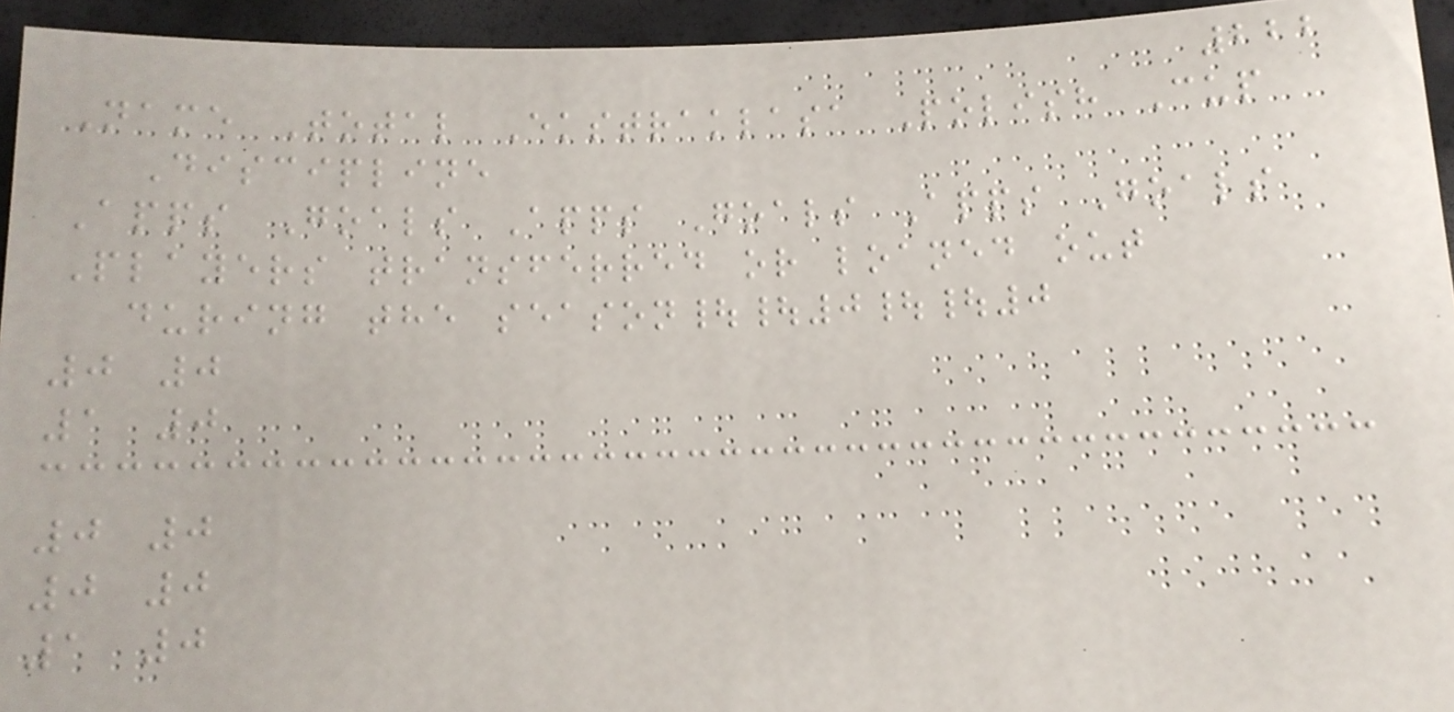222
Name Total Ekstraklasa Polish Cup
Discipline
Apps Goals Apps Goals Apps Goals
Players transferred or loaned out
during the season||0||0
0 0
1 0
0 0
0 0
1 0
